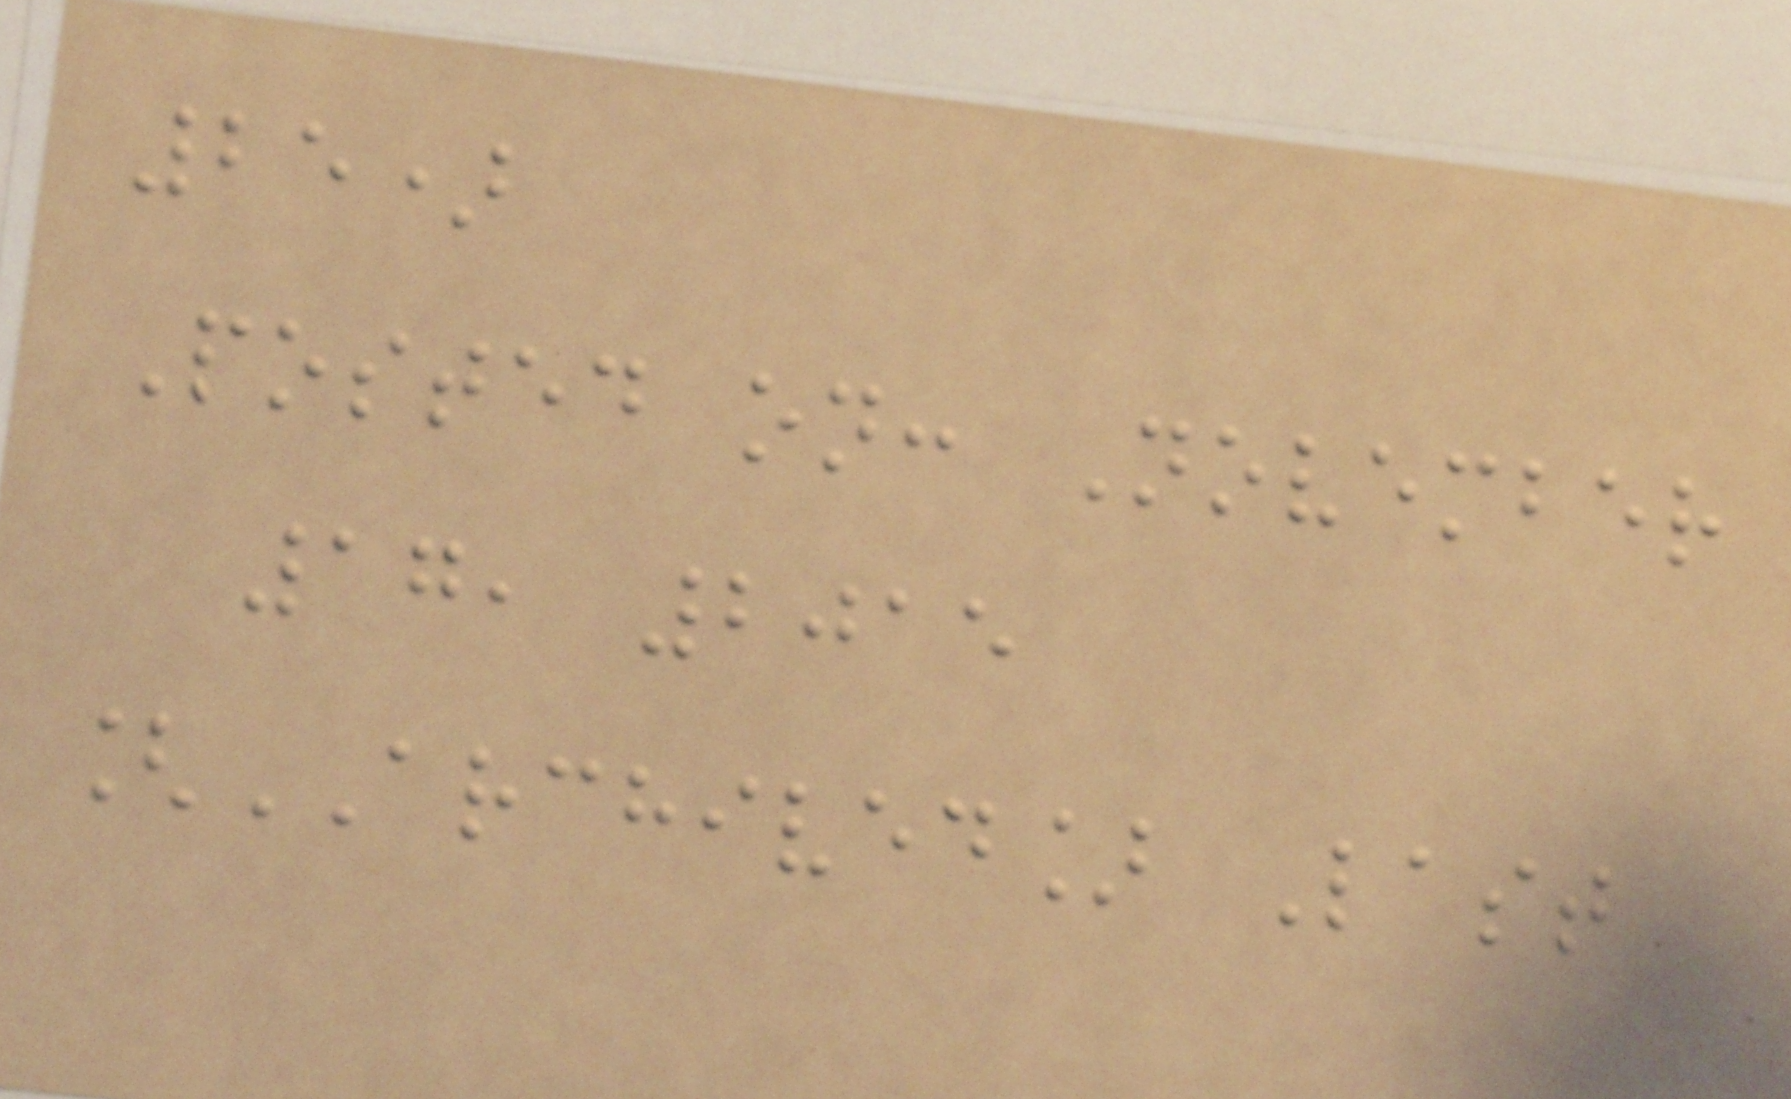25)
Posted on: November
17, 2015
[ARCHIVED] Last
